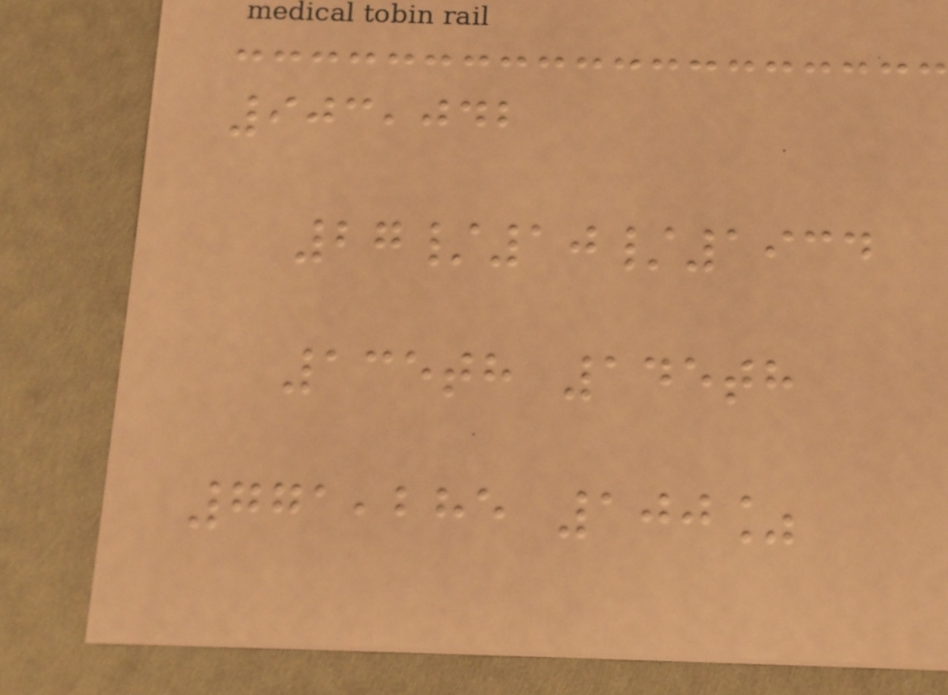903,042
27/10/1934
135th 145th
771,285 100%
